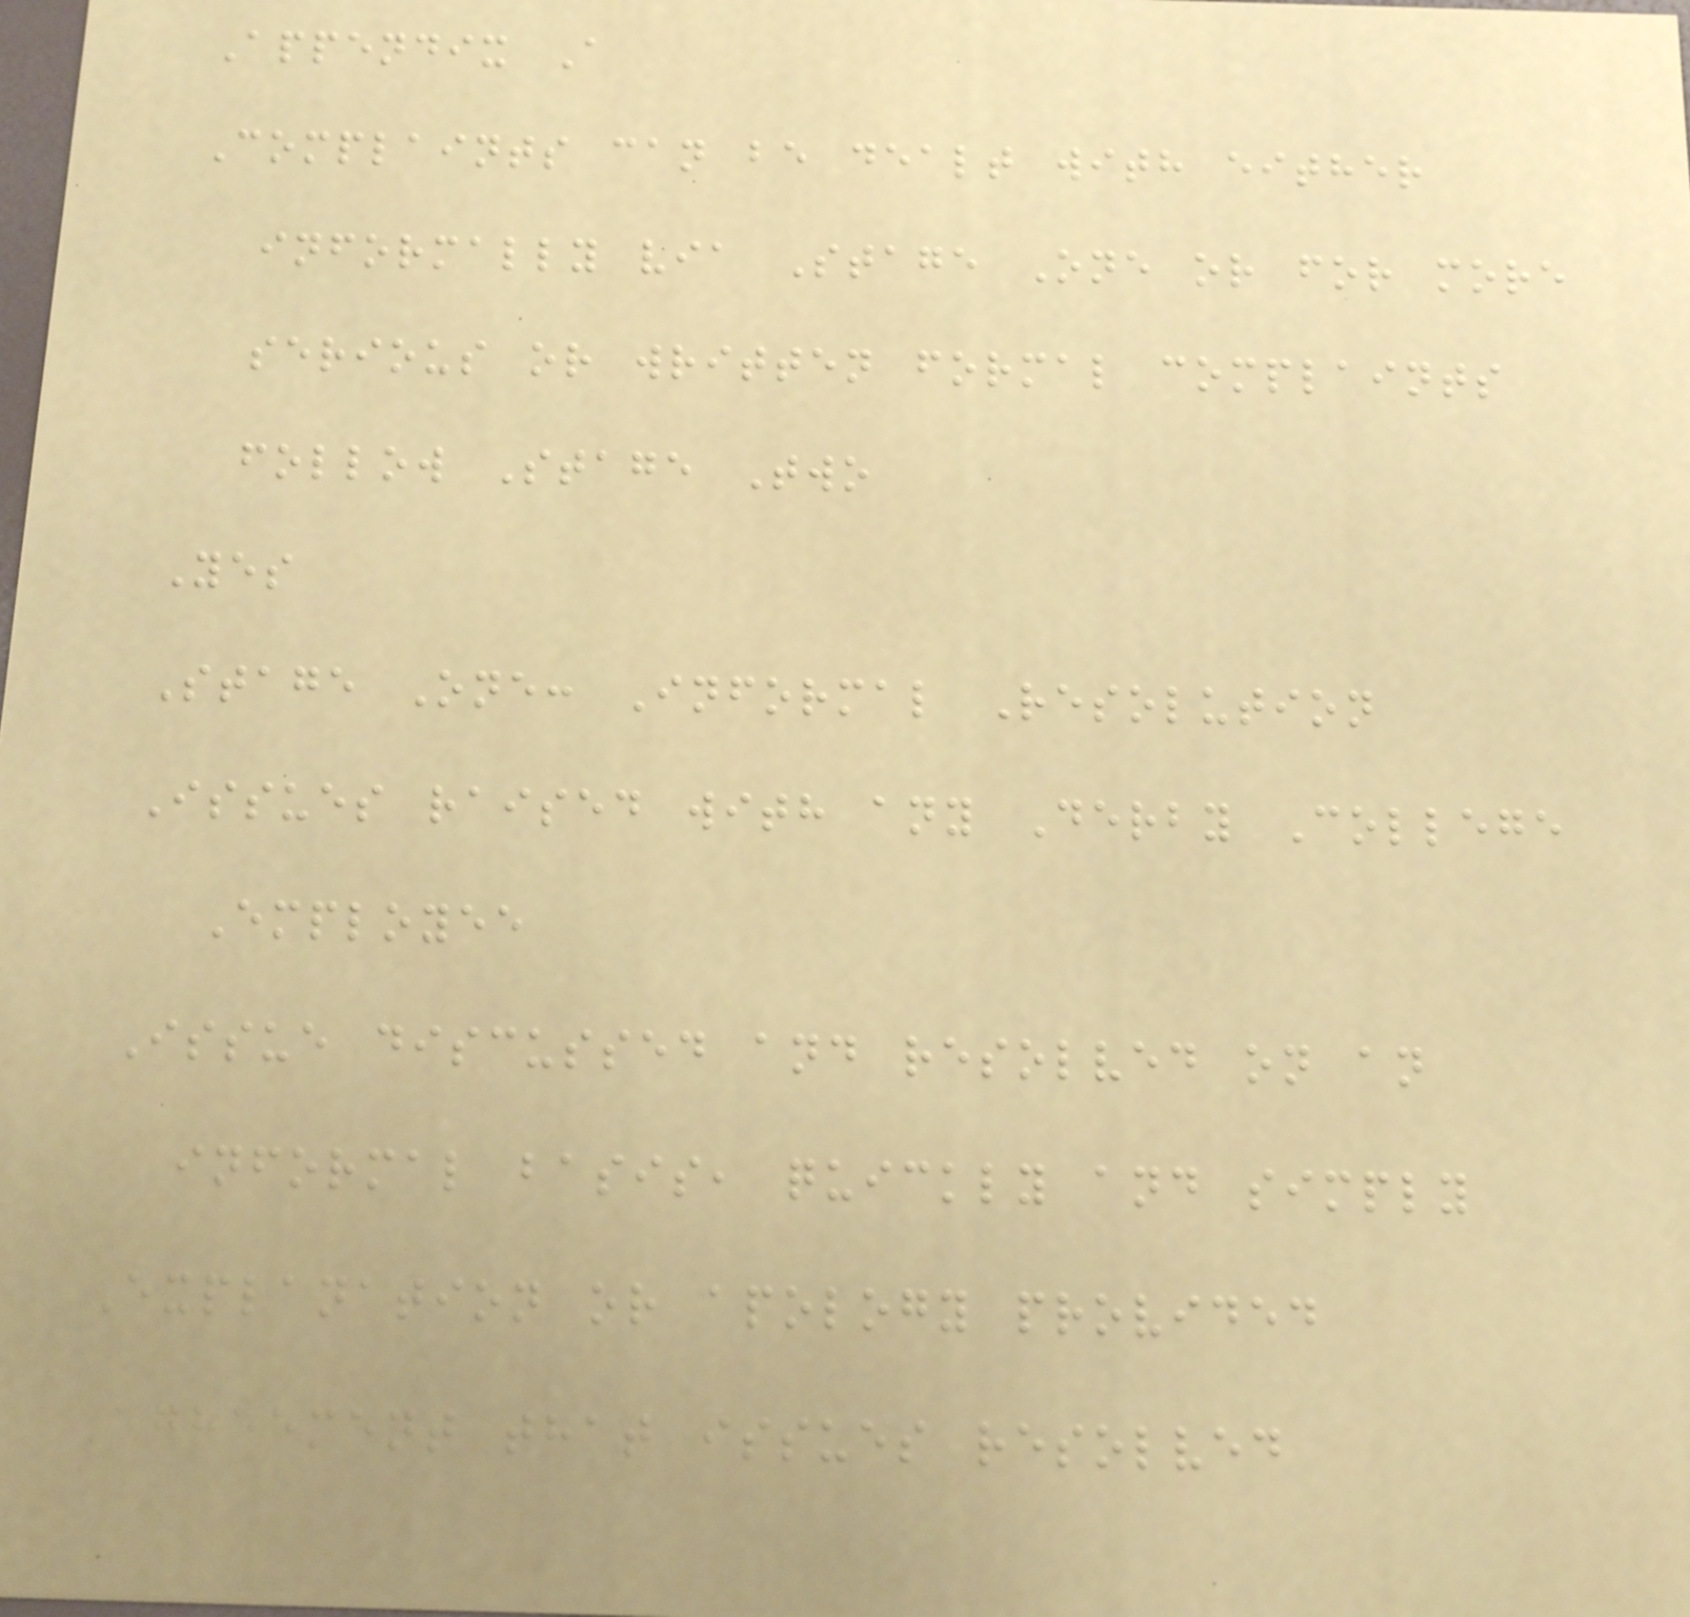Appendix A
Complaints can be dealt with either
informally via Stage One or for more
serious or written formal complaints
follow Stage Two
Yes
Stage One: Informal Resolution
Issues raised with any Derby College
Employee
Issue discussed and resolved on an
informal basis, quickly and simply
Explanation or apology provided
Agreement that issues resolved
